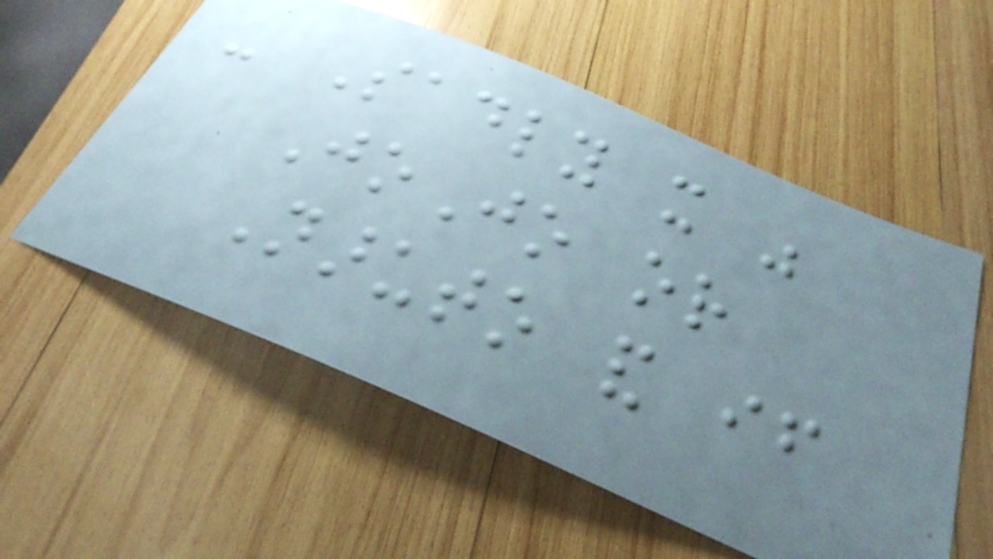- Sadly it was
JoJo or
Naruto and if
